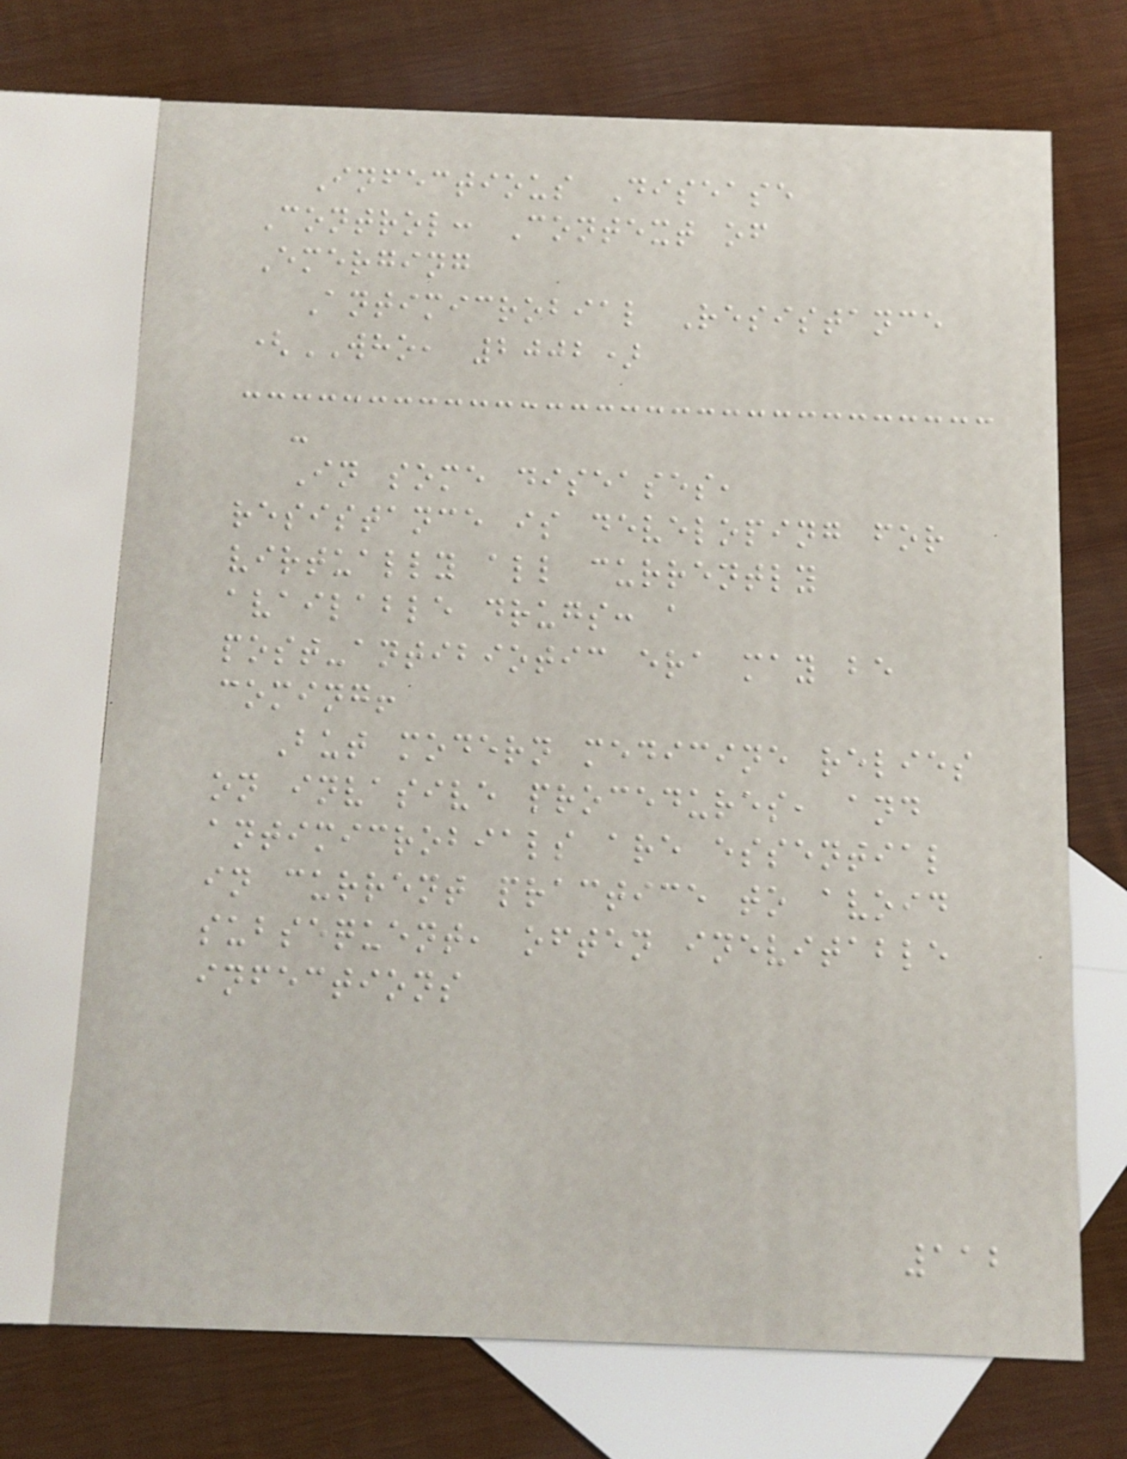Infectious Disease
Control: Context of
Emerging
Antimicrobial Resistance
(WHO, 2002)
-
In some diseases,
resistance is developing for
virtually all currently
available drugs: a
post-antibiotic era may be
coming!
But modern medicine relies
on invasive procedures, and
antimicrobials are essential
in current practice to avoid
subsequent, often inevitable
infections
112
